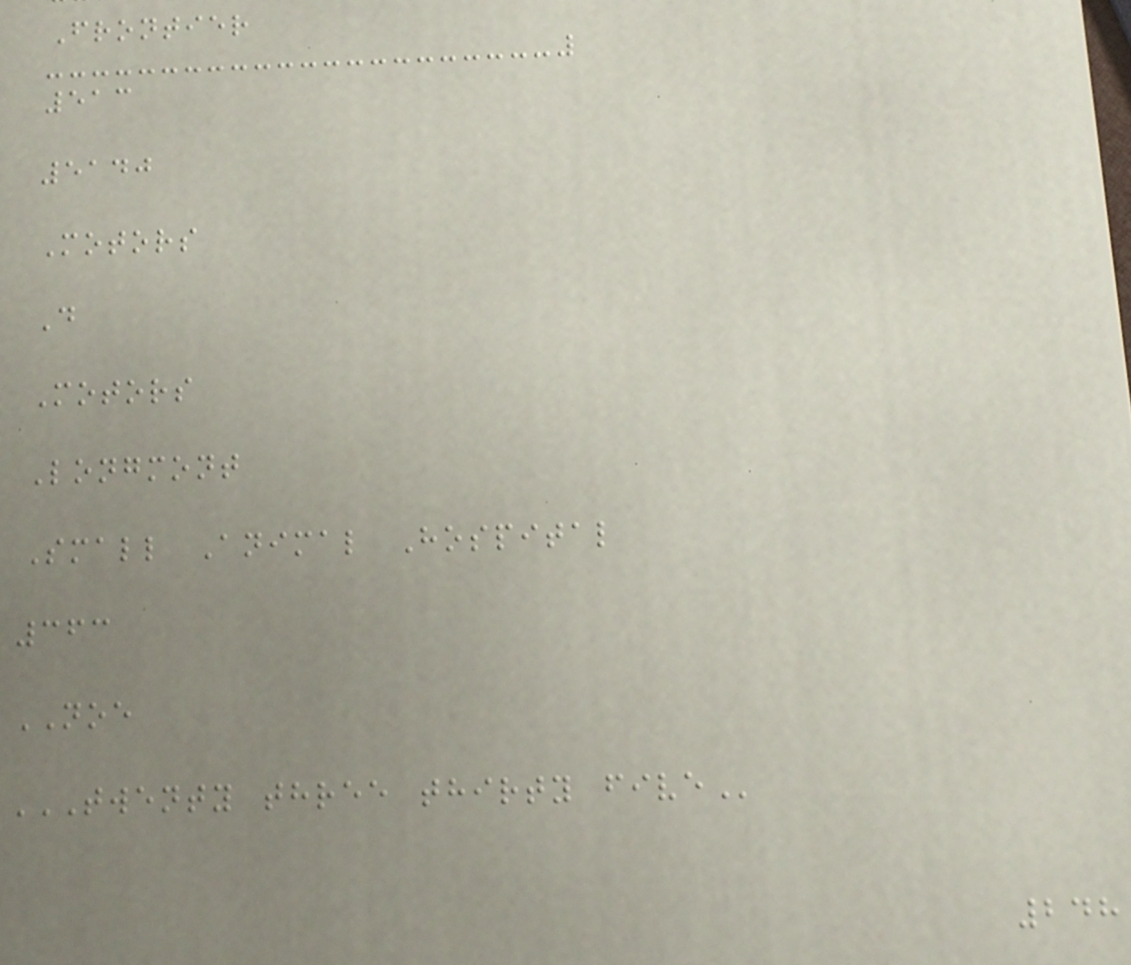Frontier
513
5140
Motors
D
Motors
Longmont
Small Animal Hospital
363
NOE
TWENTY THREE THIRTY FIVE
248
